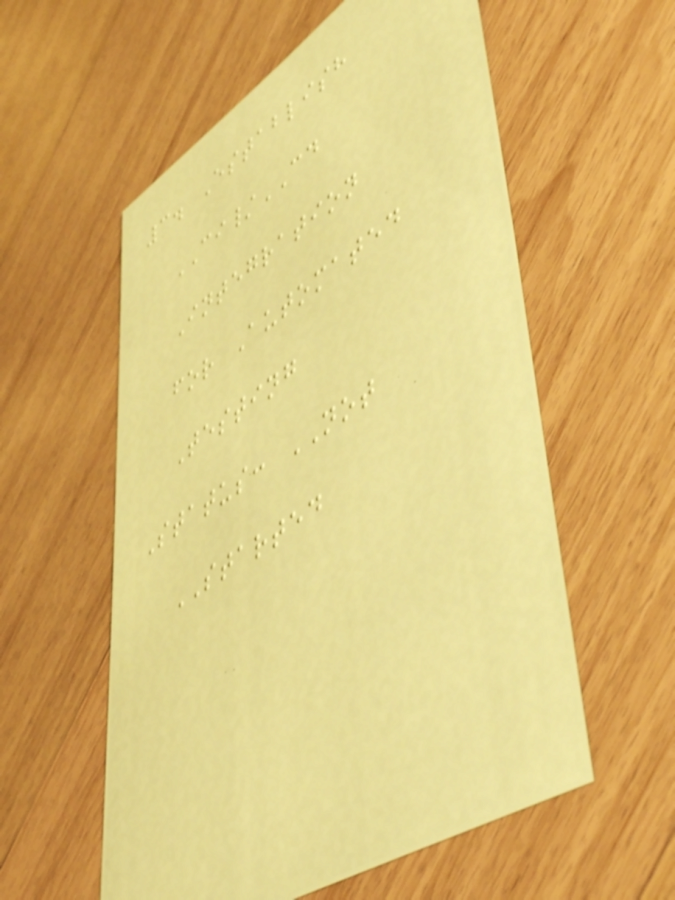3. Establish
CI/CD
Integration
for Automated
Testing
Status: NOT
STARTED
